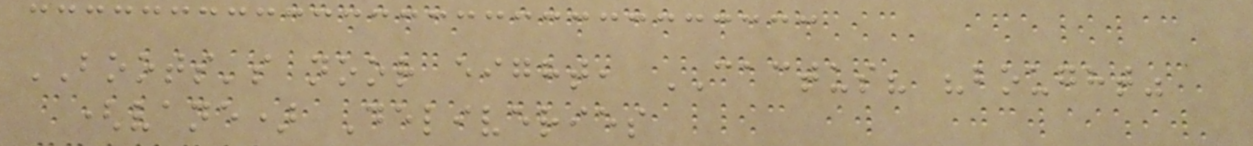BOOTS's noor eight, CACTUS? "bought"
(vane) Deliveries
